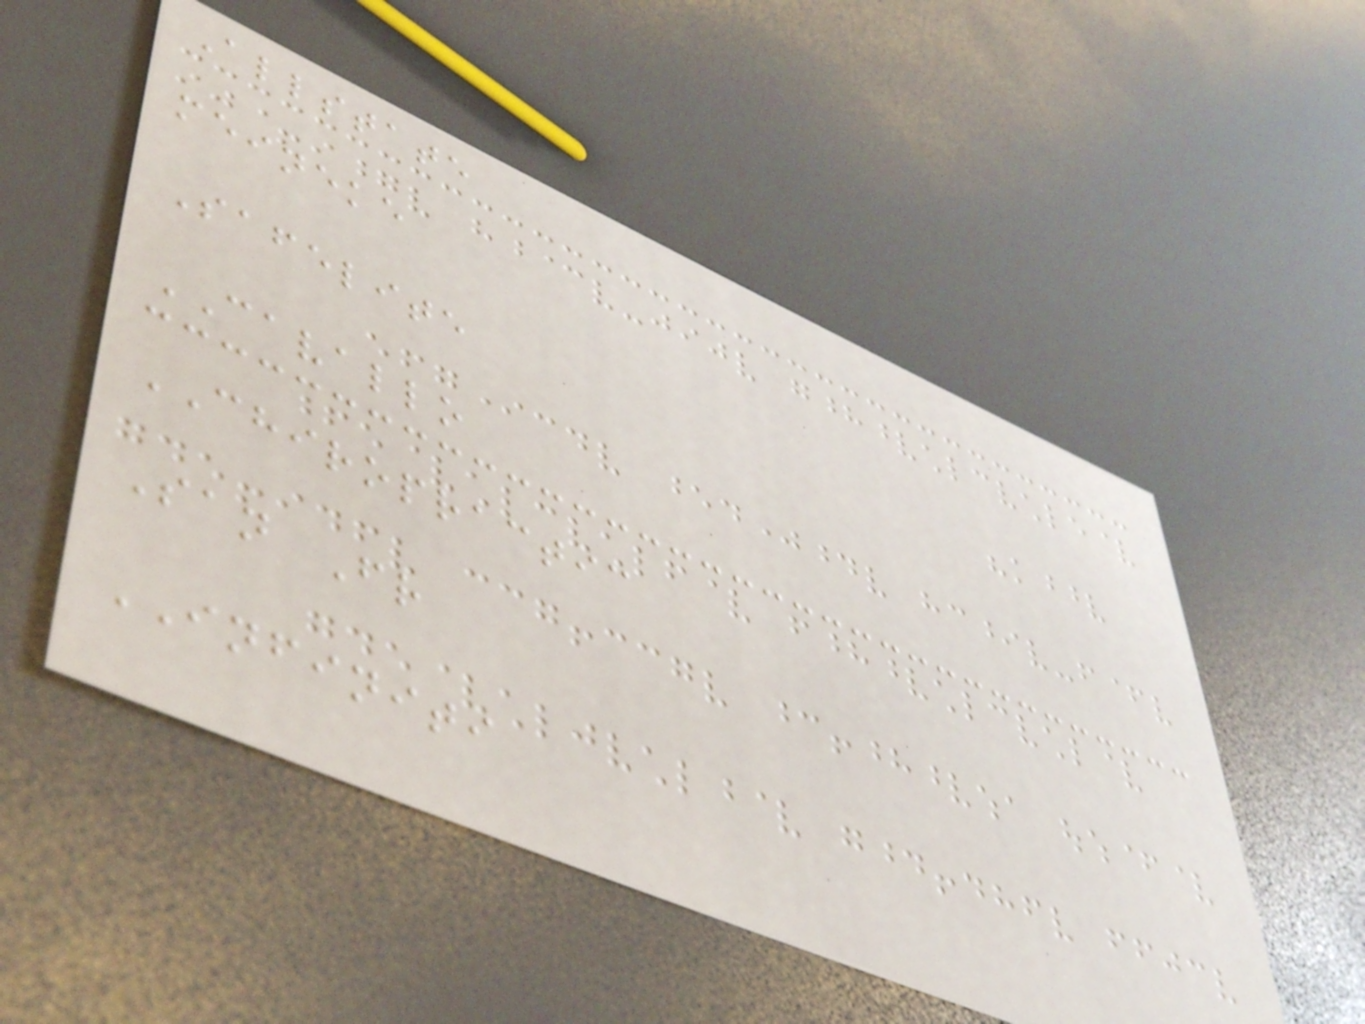Allstate
meineke
Safelite
CAVALLO
CHIROPRACTIC
San Fr
INFINITI
